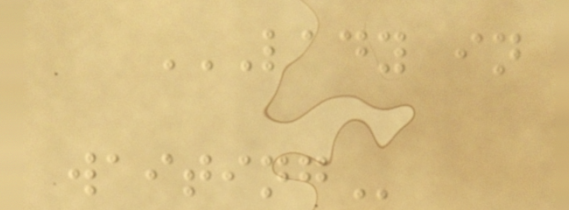LADY IN
WAITING
